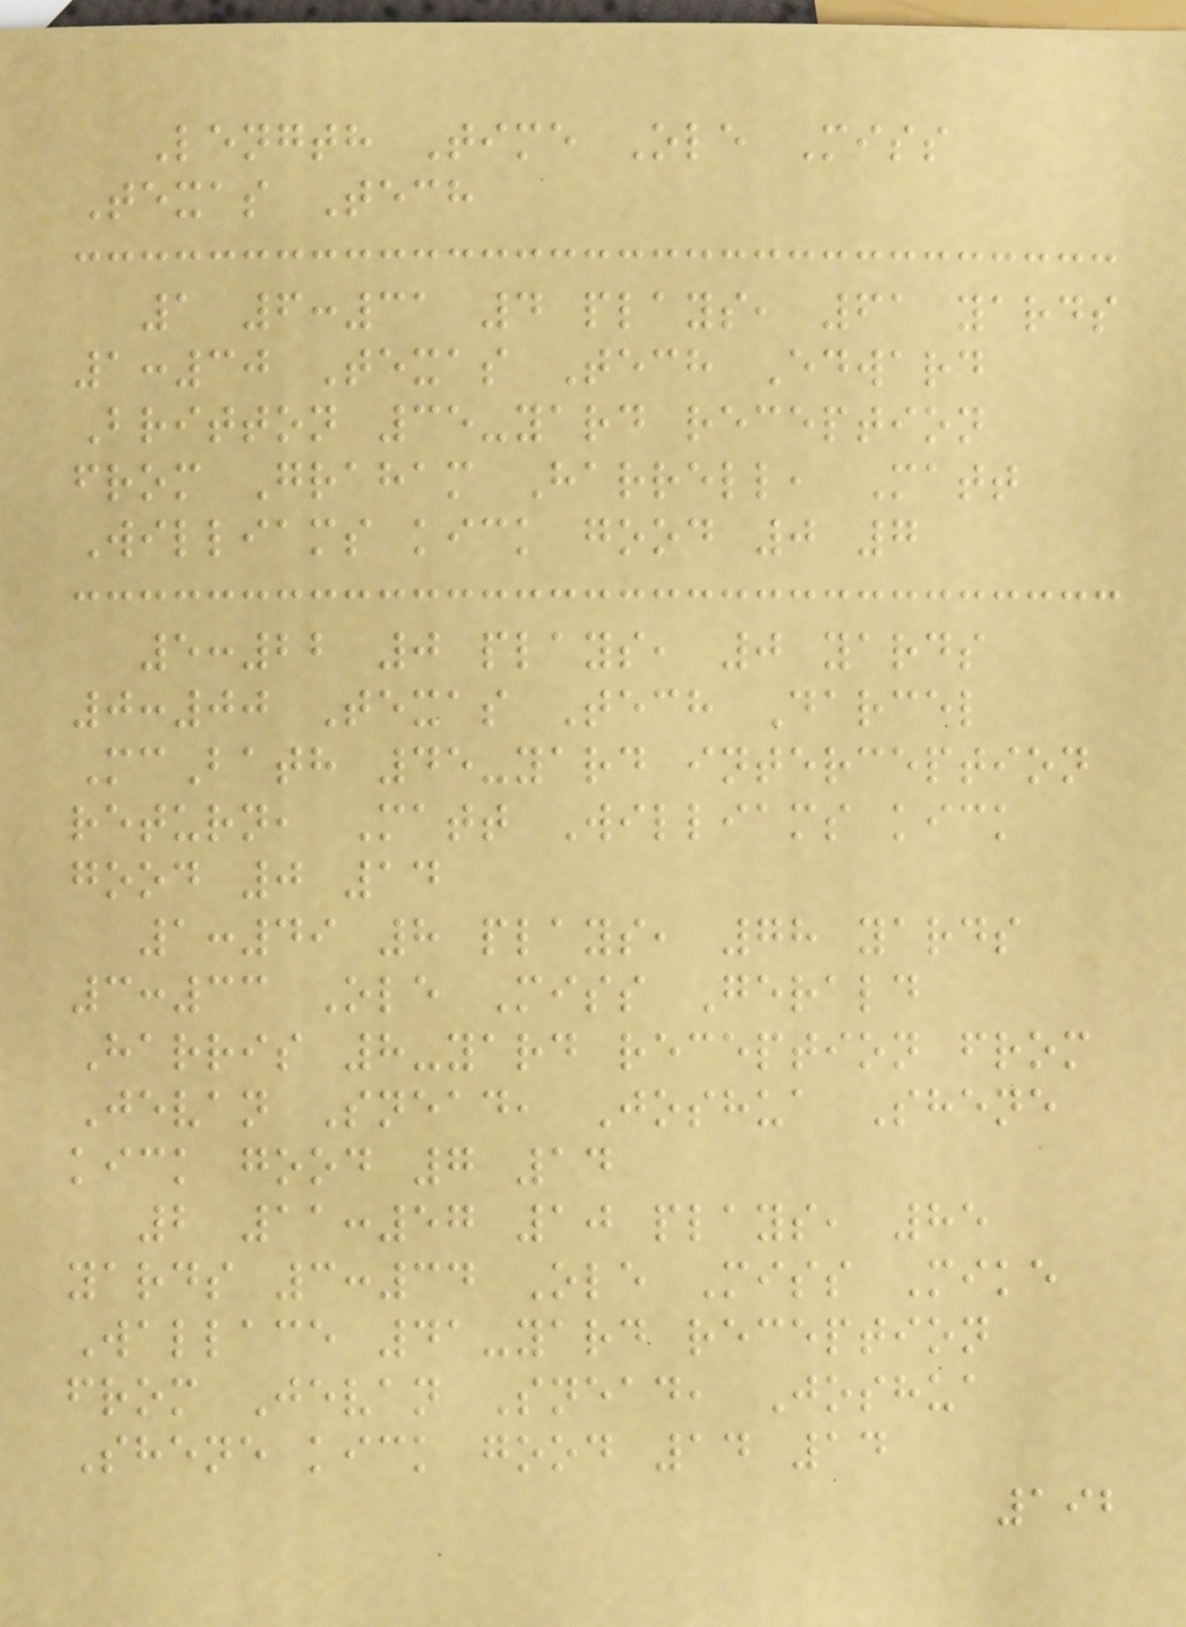Length Time Ole Miss
Texas Tech
1 6:31 4 plays, 61 yards
1:30 Texas Tech Edward
Britton 35-yard reception
from Graham Harrell, Matt
Williams kick good 0 7
5:22 0 plays, 0 yards
0:00 Texas Tech Darcel
McBath 45-yard interception
return, Matt Williams kick
good 0 14
1:49 8 plays, 78 yards
3:33 Ole Miss Gerald
Harris 8-yard reception from
Jevan Snead, Joshua Shene
kick good 7 14
2 11:57 10 plays, 85
yards 3:34 Ole Miss Mike
Wallace 41-yard reception
from Jevan Snead, Joshua
Shene kick good 14 14
192
